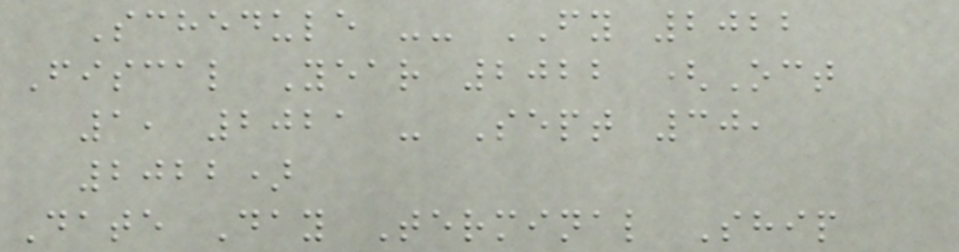Schedule -- FY 2022
Fiscal Year 2022 (Oct
1, 2021 - Sept 30,
2022)
Date Day Terminal Ship
